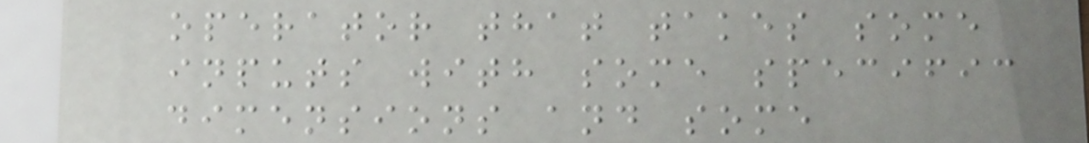operator that takes some
inputs with some specific
dimensions and some
